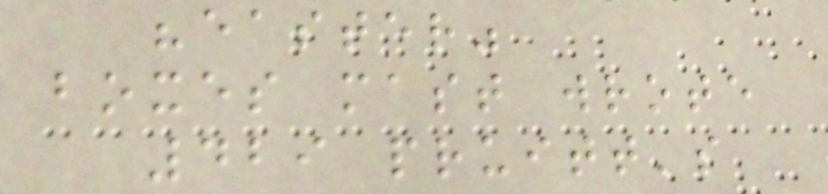"easter"
boxes mast wrote
429 pruitt's
